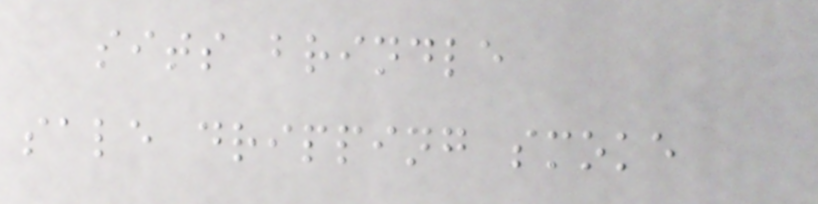sits brindle
sale dripping smoke
